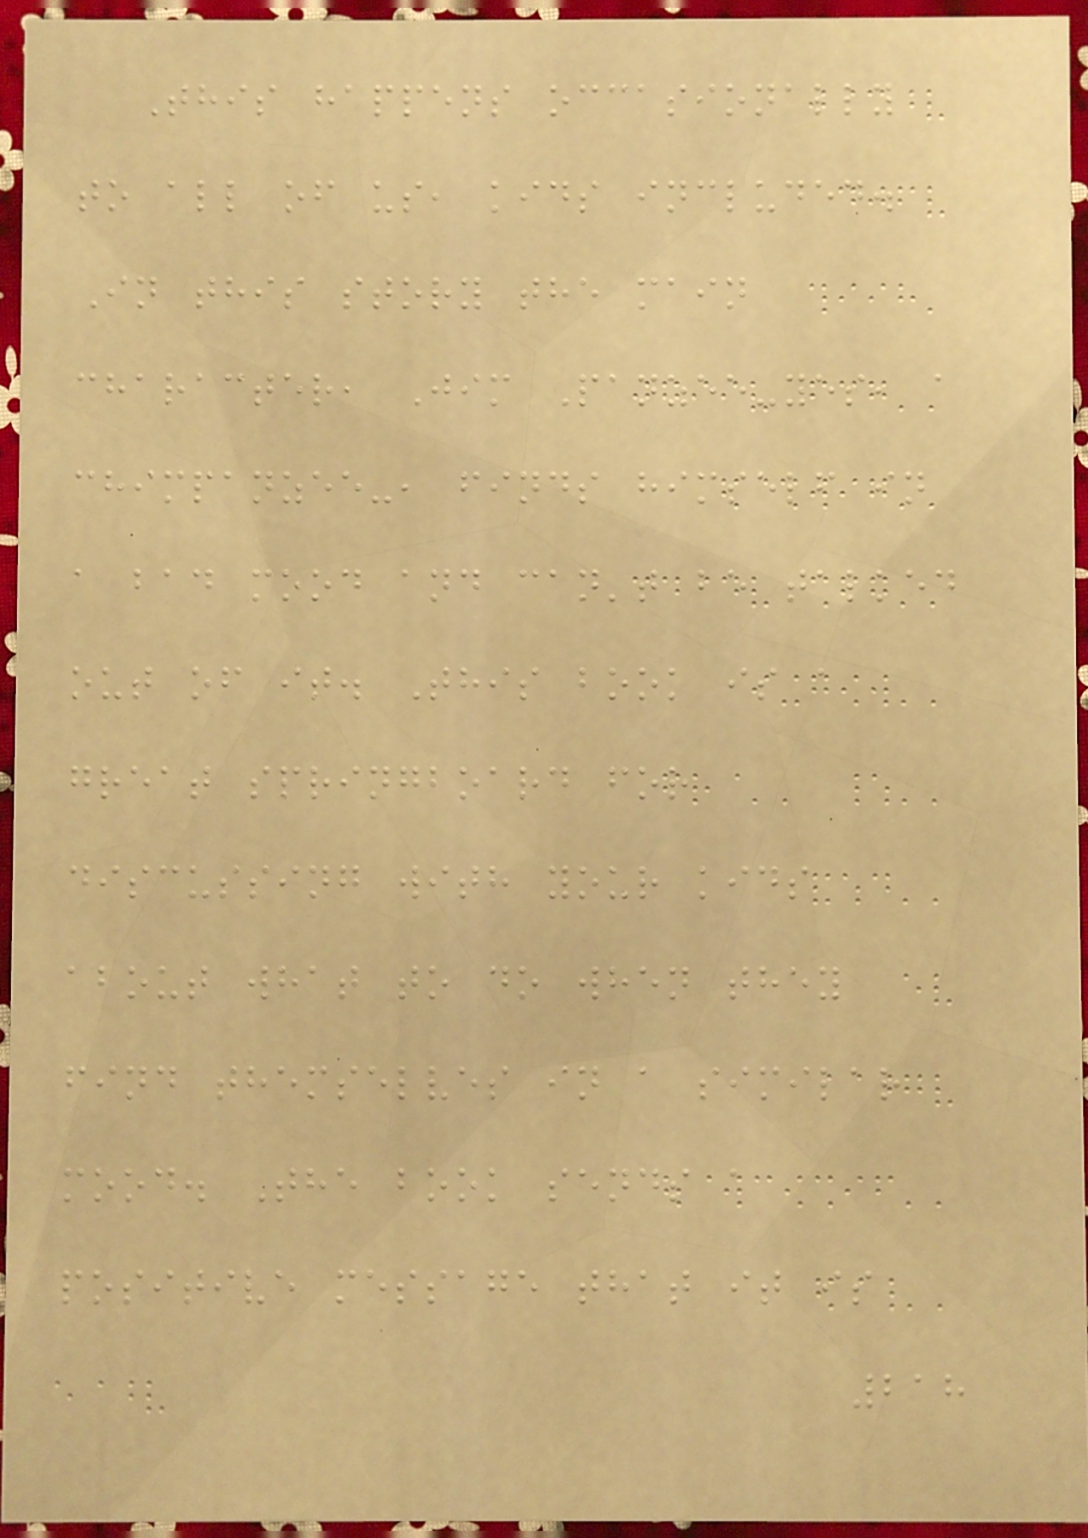This happens occasionally
to all of us, kids included.
In this story the main
character, Jim Panzee-yes, a
chimpanzee-, finds himself in
a bad mood and can't be talked
out of it. This book is a
great springboard for
discussing with your kids
about what to do when they
find themselves in a similar
mood. The book sends a
positive message that it is
218
